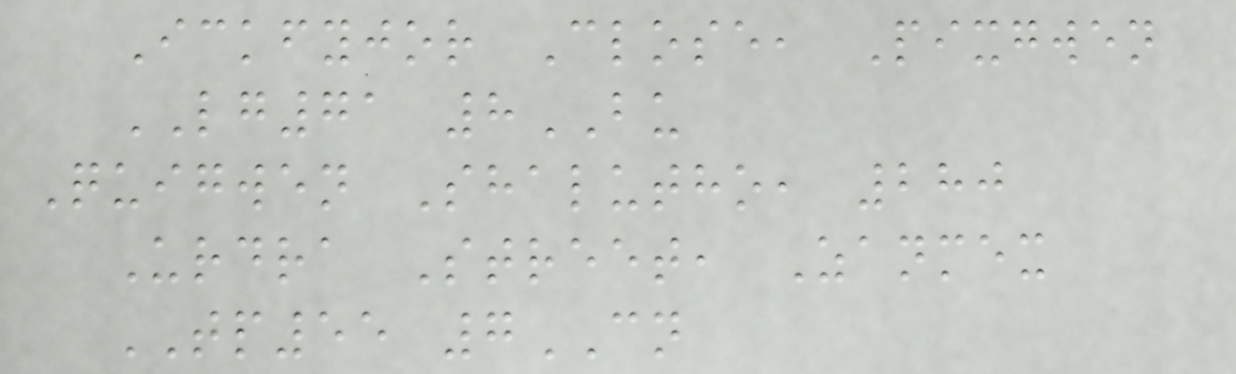Ickfyjor Close, Pixgwen
LG71 8BU
Quigwen Shalutho, 280
Urdra Street, Zanmex
TP55 7CN
